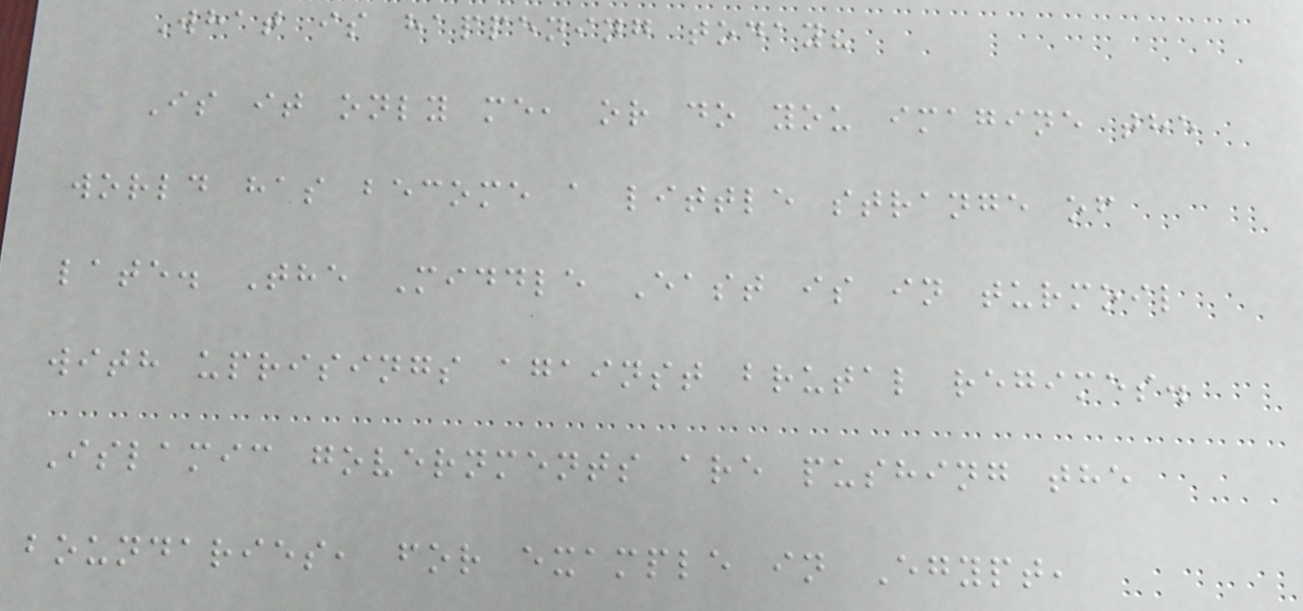What is happening today?
Is it only me, or do you imagine the
world has become a little strange of
late. The Middle East is in turmoil
with uprisings against brutal regimes.
Islamic governments are pushing the
boundaries, for example in Egypt,
